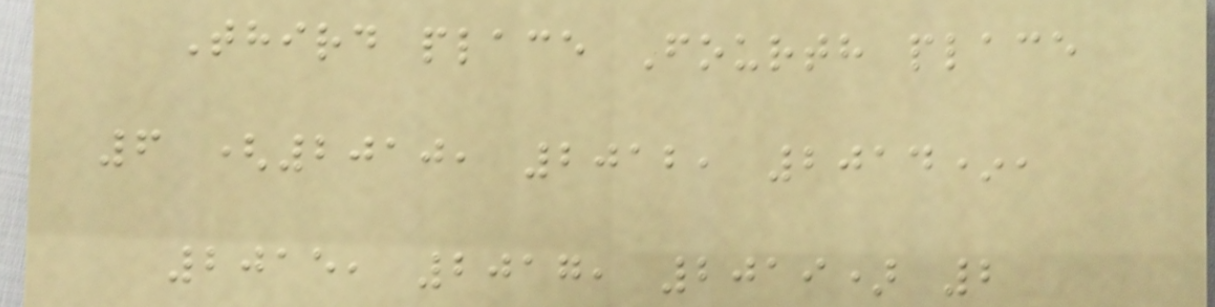Third place Fourth place
6 (2010, 2012, 2014*,
2015, 2017, 2019) 2
